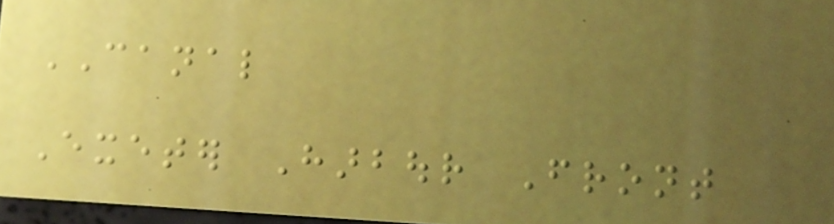CANAL
Exeter Harbour Front
